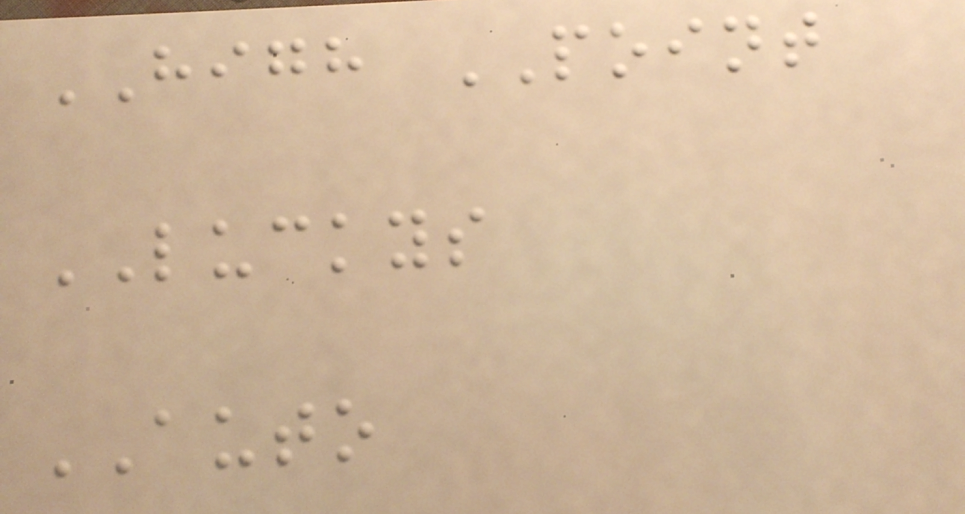HIGH POINT
LUCKYS
AUTO
